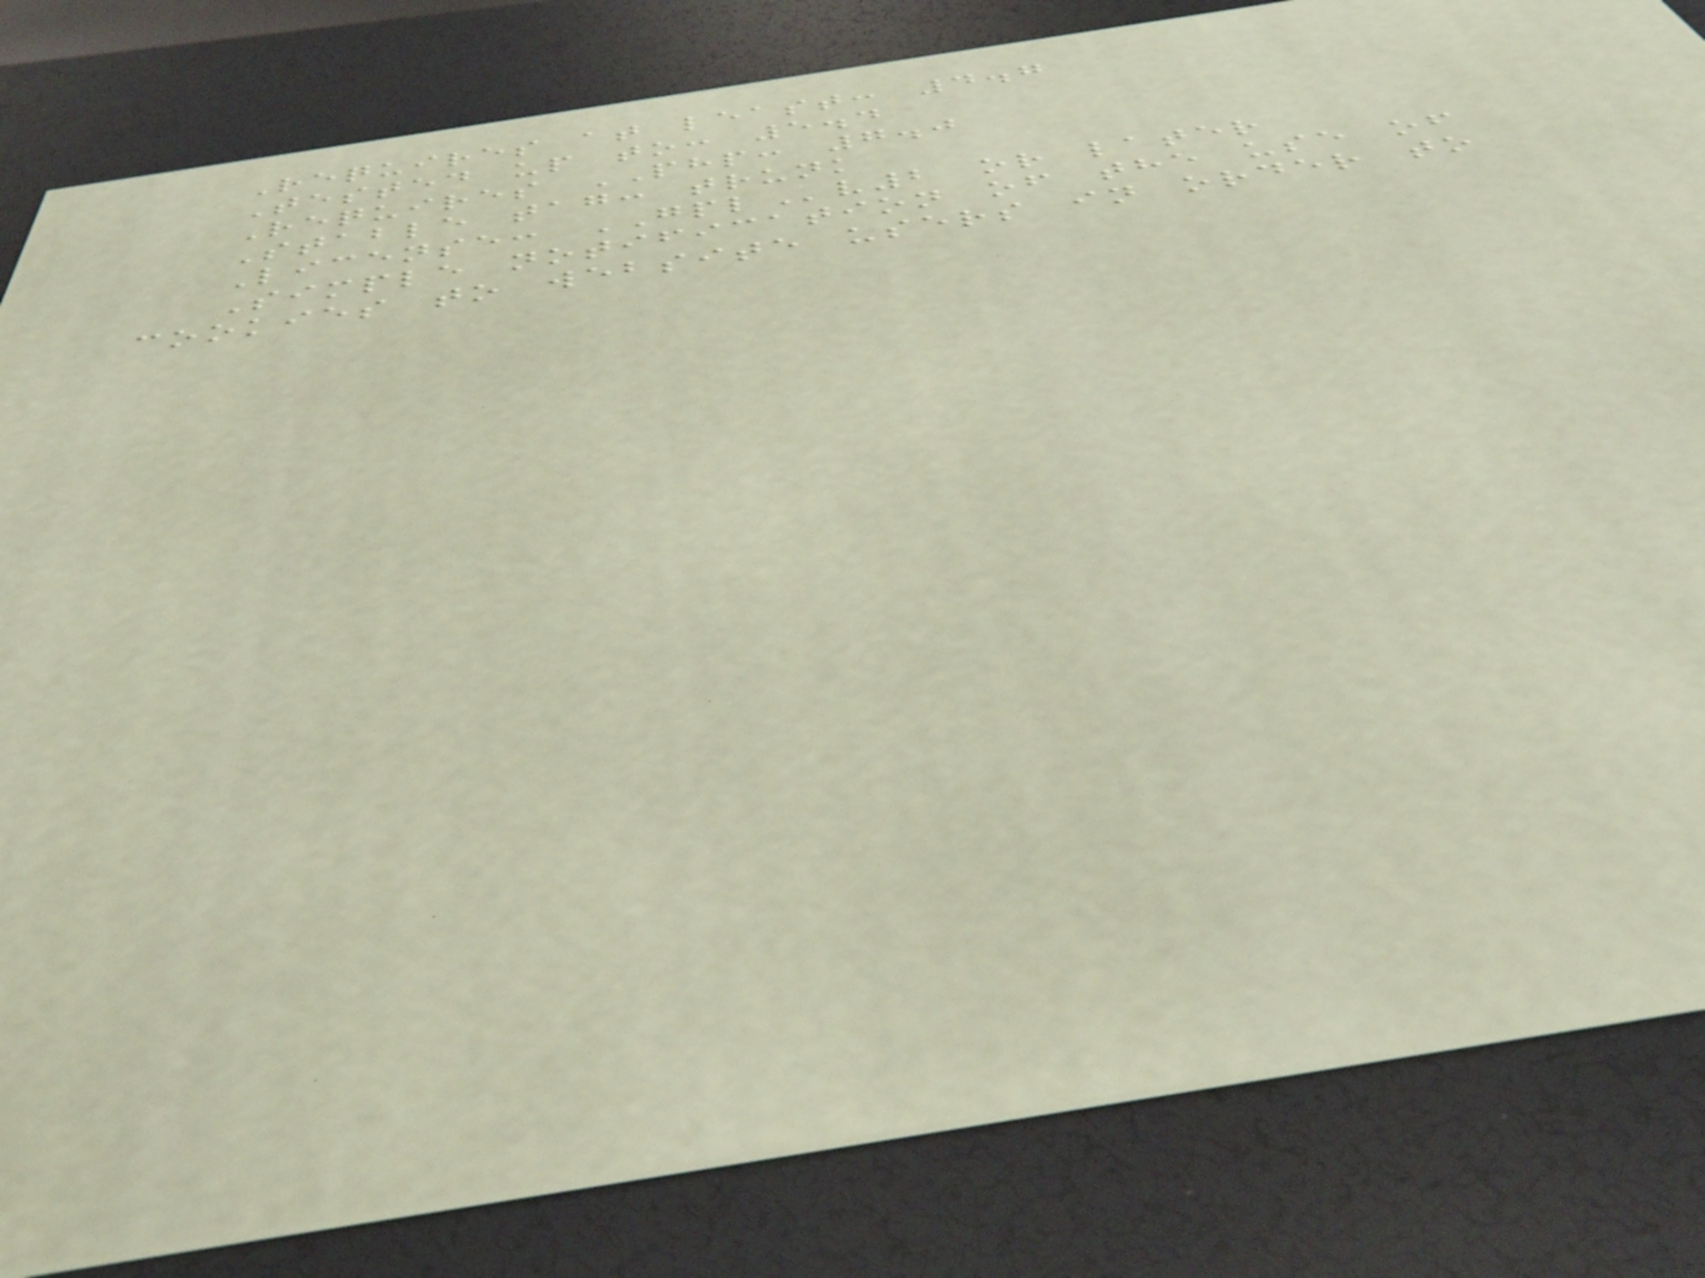Requires at least: 4.7
Tested up to: 5.4
Requires PHP: 7.0
Stable tag: trunk
License: GPLv2 or later
Simple notification of the use of
cookies to website users in order to
